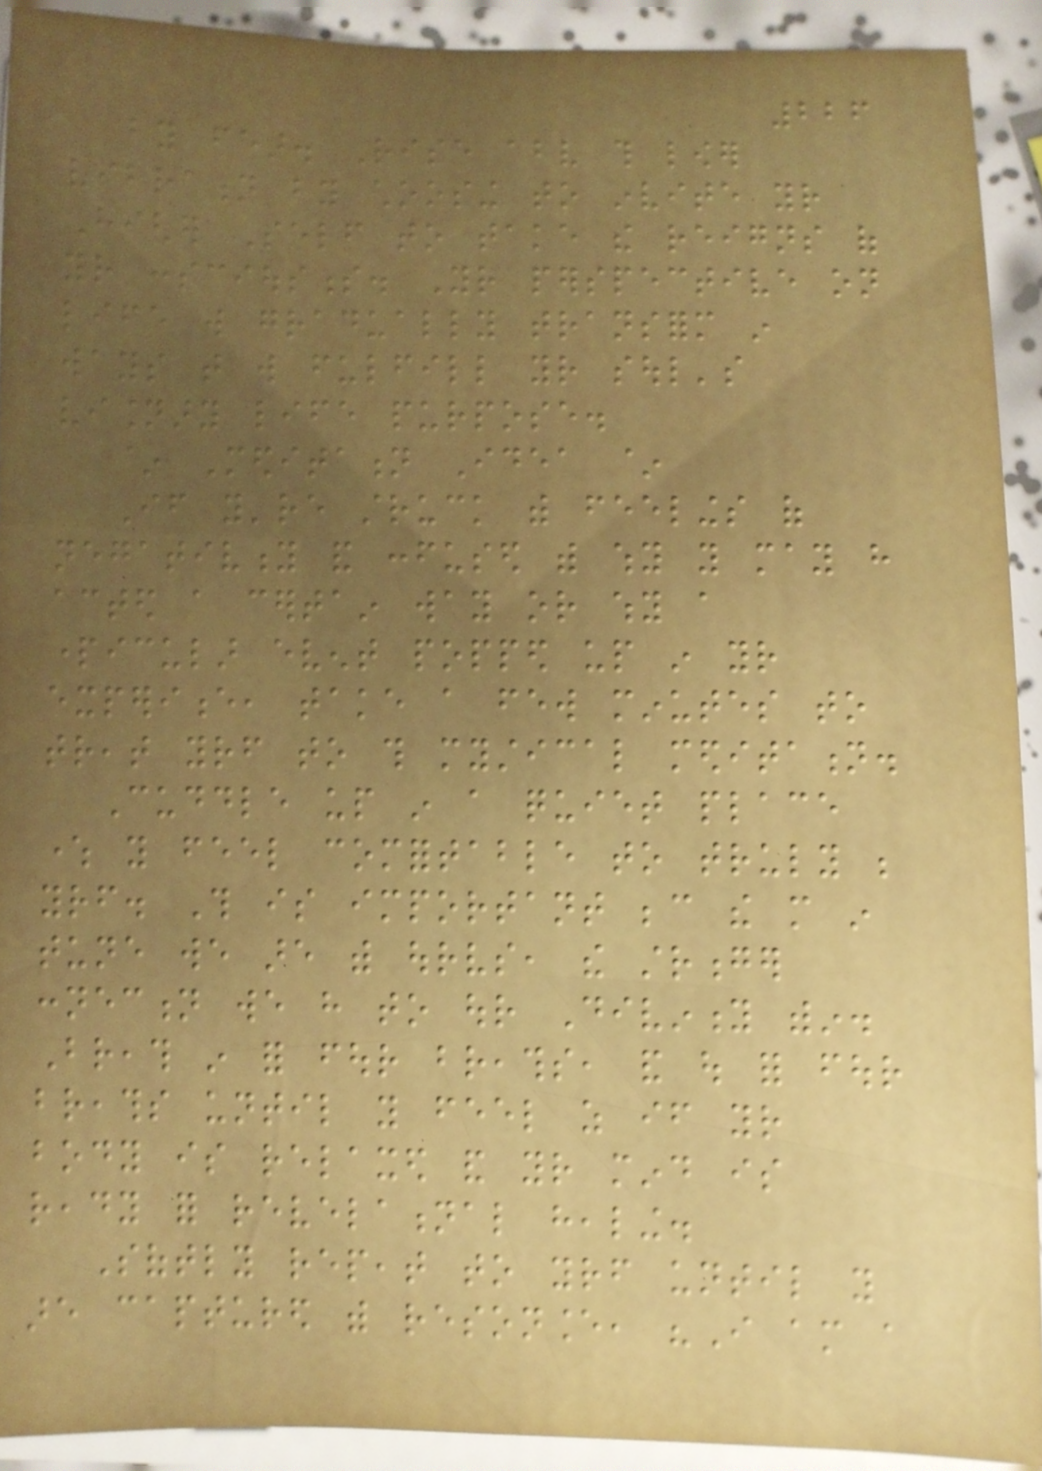226
by fear. Rise above this lower
vibration by choosing to invite your
Higher Self to take the reigns of
your consciousness. Your perspective on
life will gradually transform in
ways that will fulfill your soul's
visionary life purpose.
~ Meditation Idea ~
If you're struck with feelings of
negativity and confused with why you may have
acted a certain way or why a
particular event popped up in your
experience, take a few minutes to
treat yourself to this mystical meditation.
Cuddle up in a quiet place
where you feel comfortable to truly be
yourself. This is important because the more in
tune we are with ourselves, the stronger
connection we have to our Divinity within.
Breath in for four breaths, and out for four
breaths until you feel as if your
body is relaxed and your mind is
ready for revelational healing.
Softly repeat to yourself until you
are captured with resonance, "I am a
